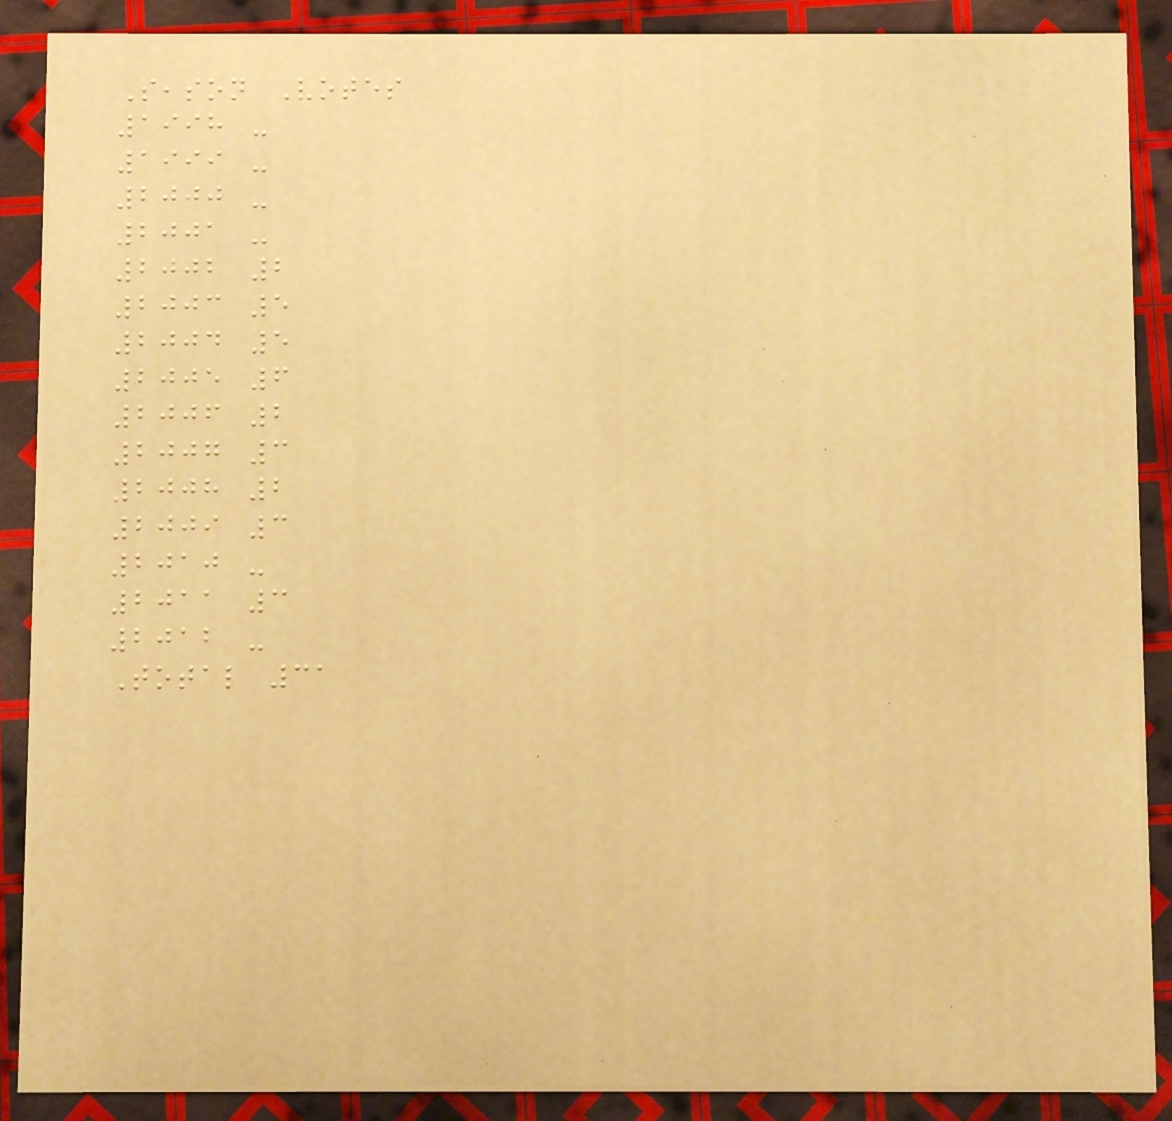Season Votes
1998 -
1999 -
2000 -
2001 -
2002 2
2003 5
2004 5
2005 6
2006 2
2007 3
2008 2
2009 3
2010 -
2011 3
2012 -
Total 31
